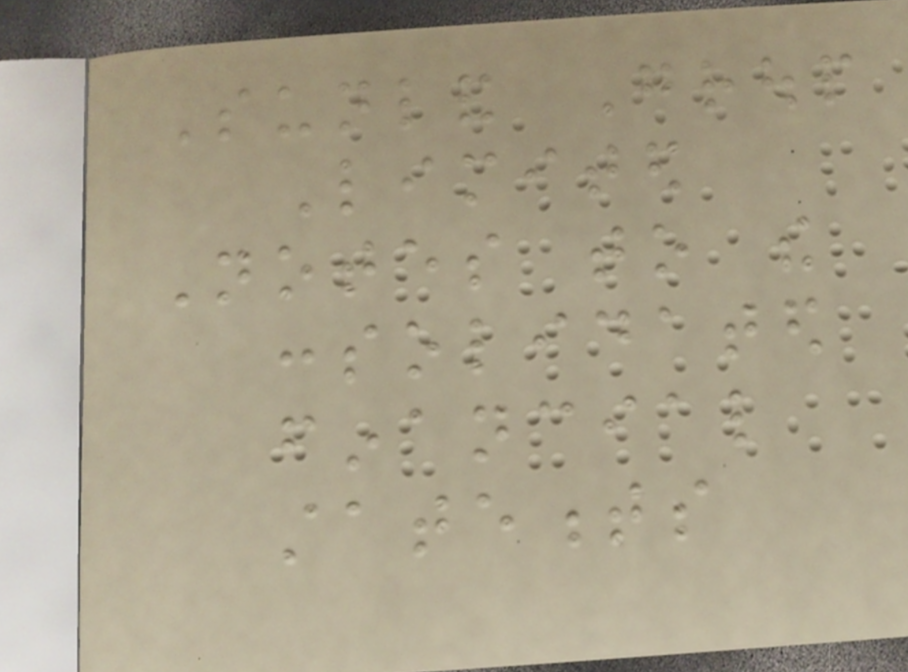Sunland Group
Limited
Notes to the
consolidated
financial
statements
